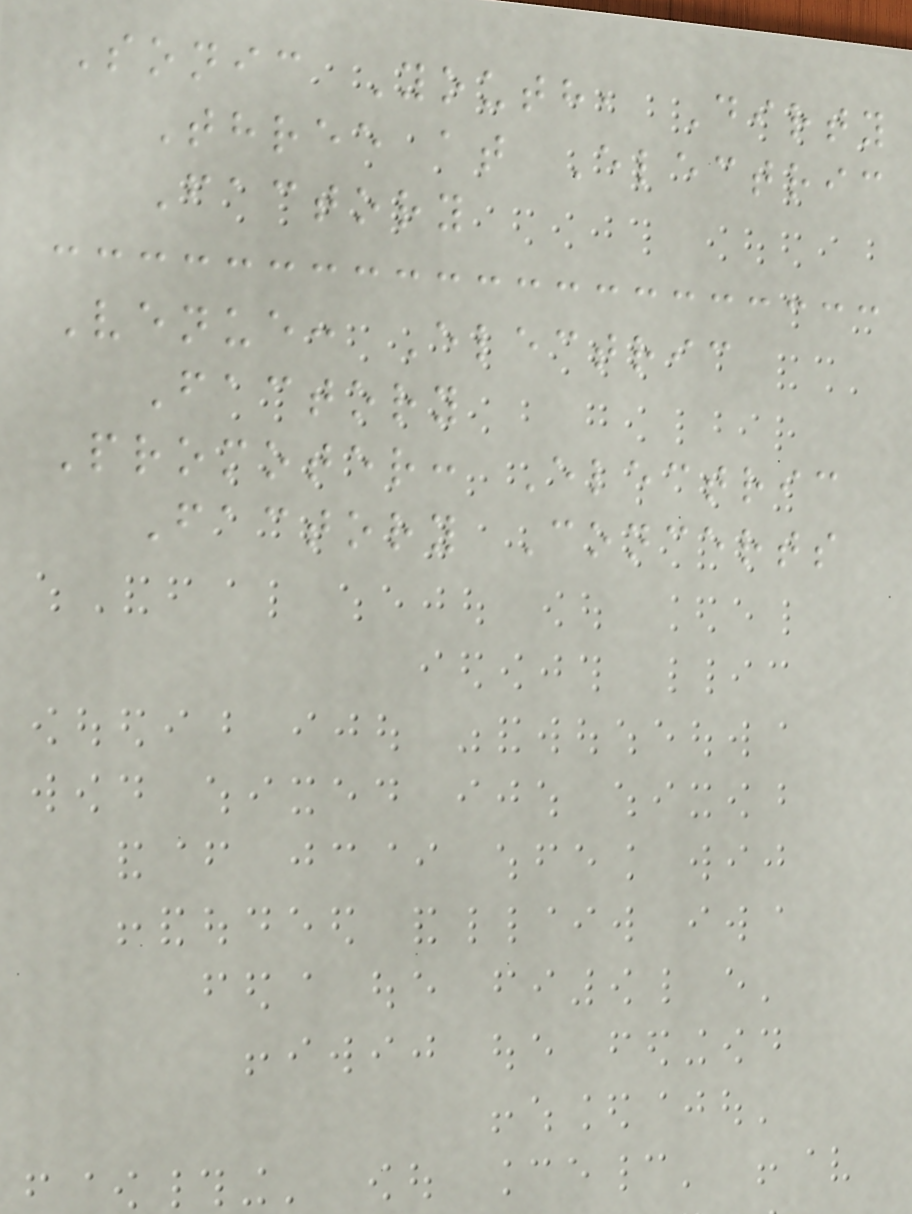Sonic Youth, Dirty
Three at Electric
Factory
Venue: Electric
Factory
Promoter: Electric
Factory Concerts
